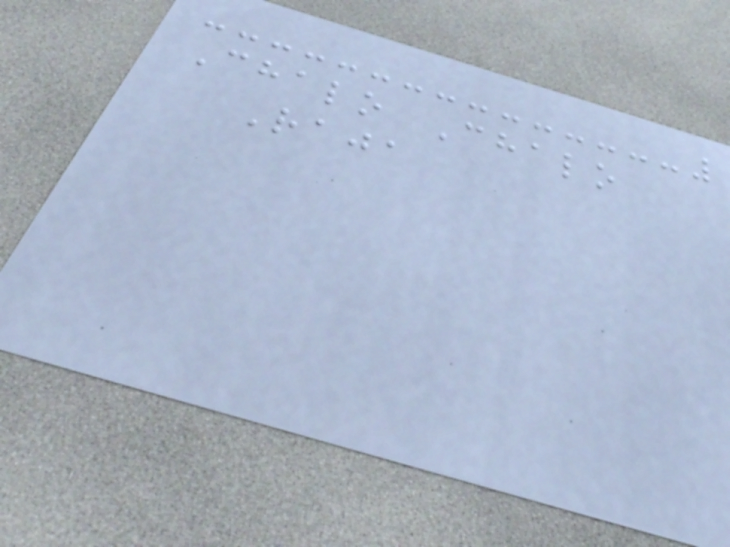Chalo Chalo
Raja
